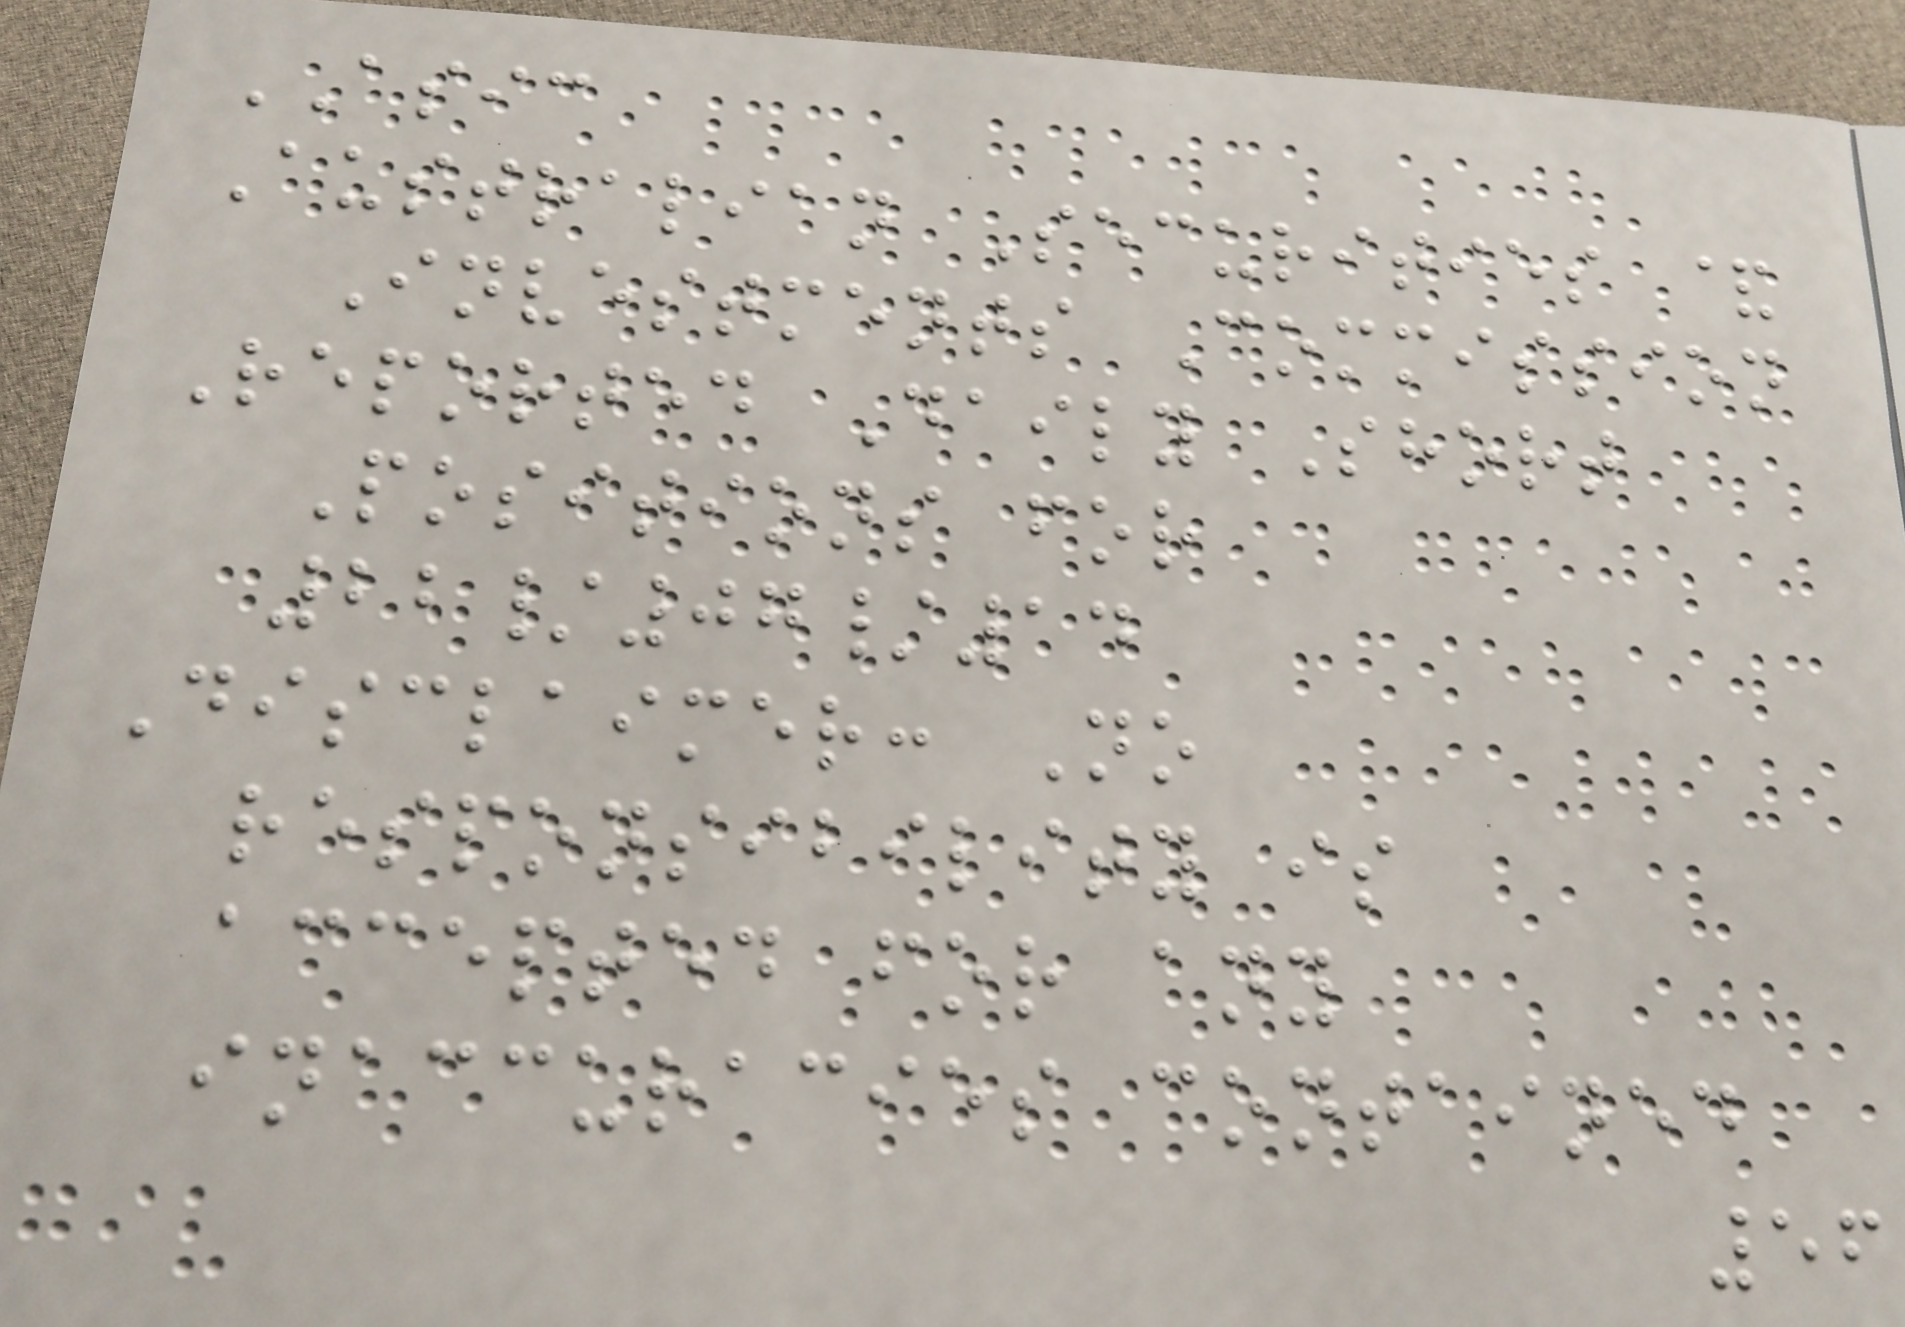ASIC
Australian Securities &
Investments Commission
Reported Daily Short
Positions for
22/07/14
Disclaimer: No
responsibility is
accepted for any
inaccuracies contained
56
